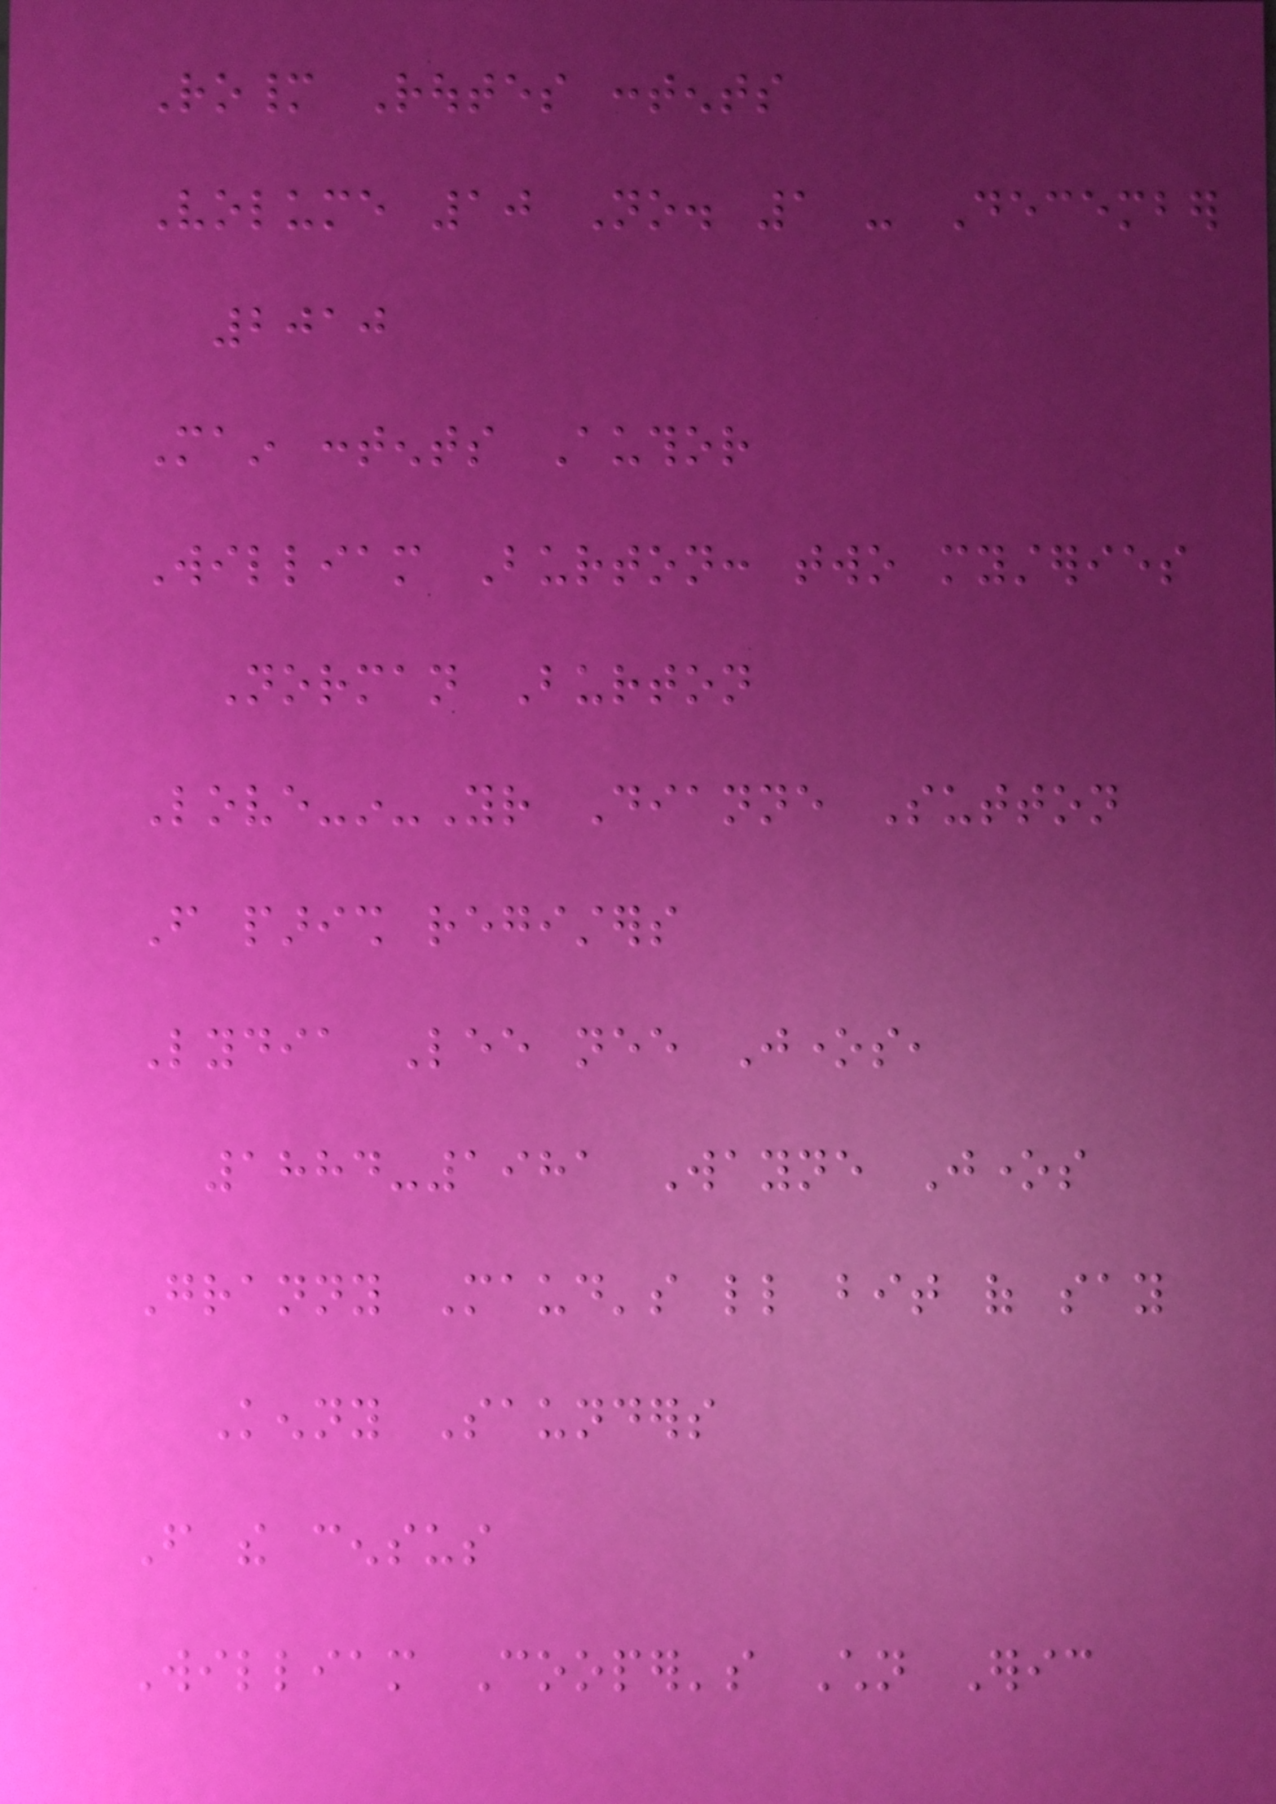Romany Routes contents
Volume 10 No. 1 - December
2010
Main contents Author
William Burton: two mysteries
Norman Burton
Love-in-Your Dianne Sutton
From parish registers
Lydia Lee nee Jones,
1884-1981 Wayne Jones
Granny Maud's little bit of say
Kenny Saunders
From the census
William Cooper's Children Eric
